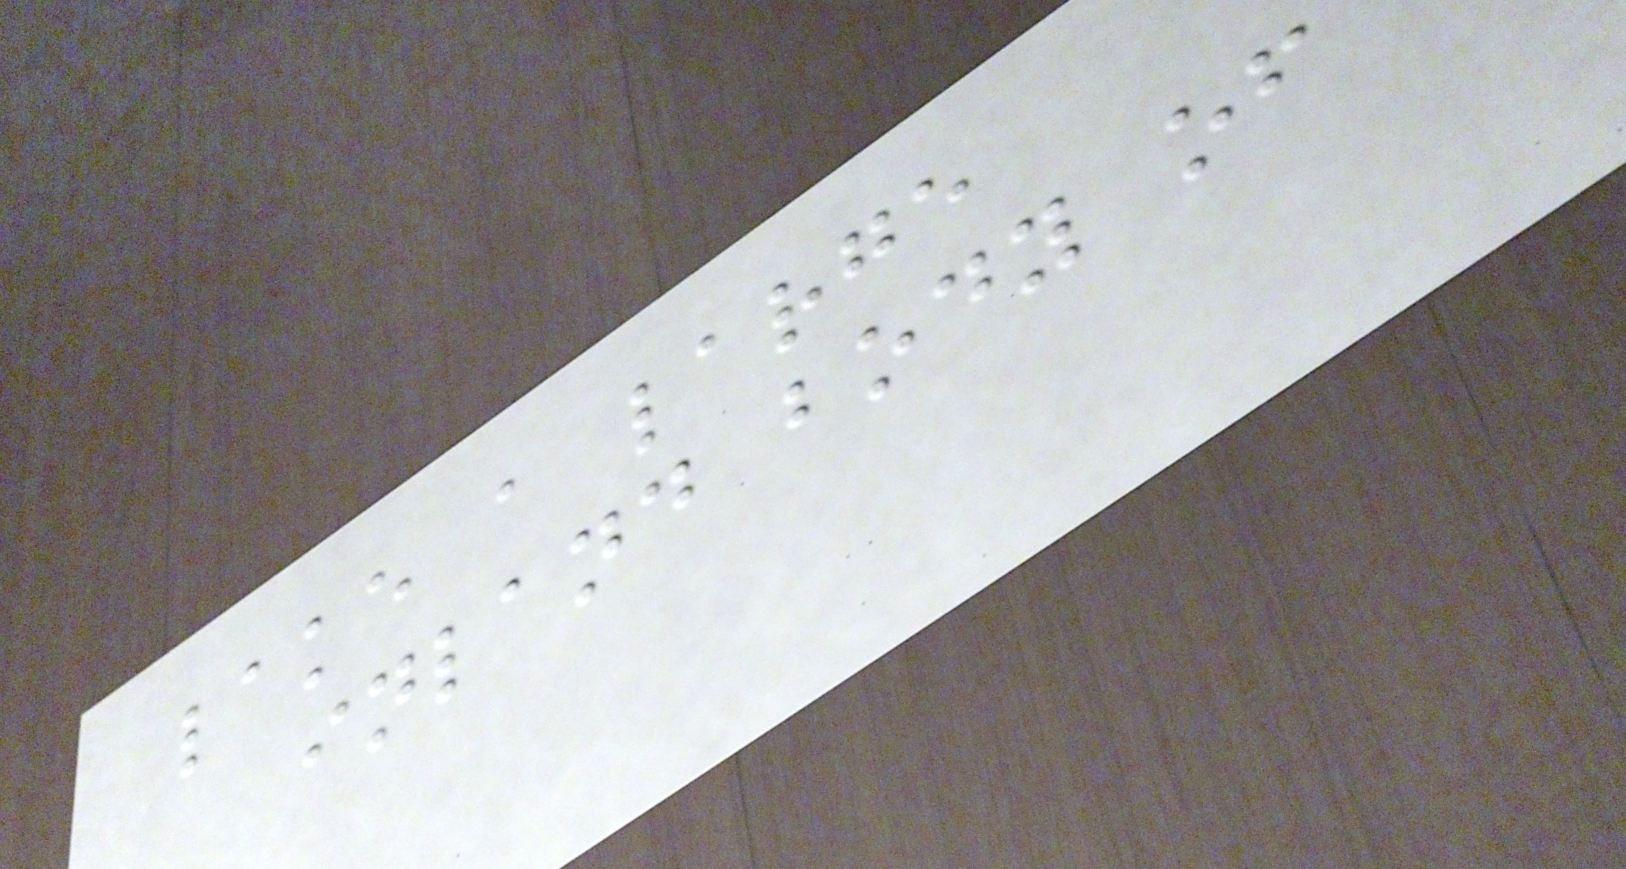lake a large
inland body of
